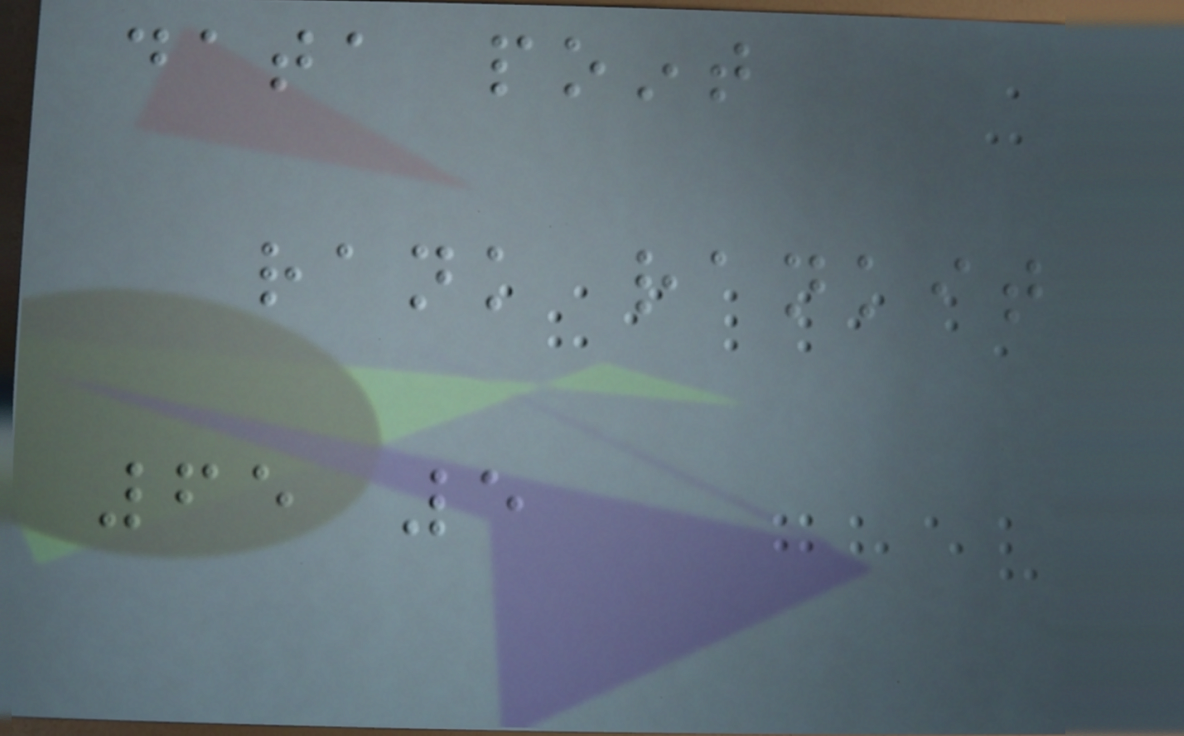data point
rank rankit
65 5
